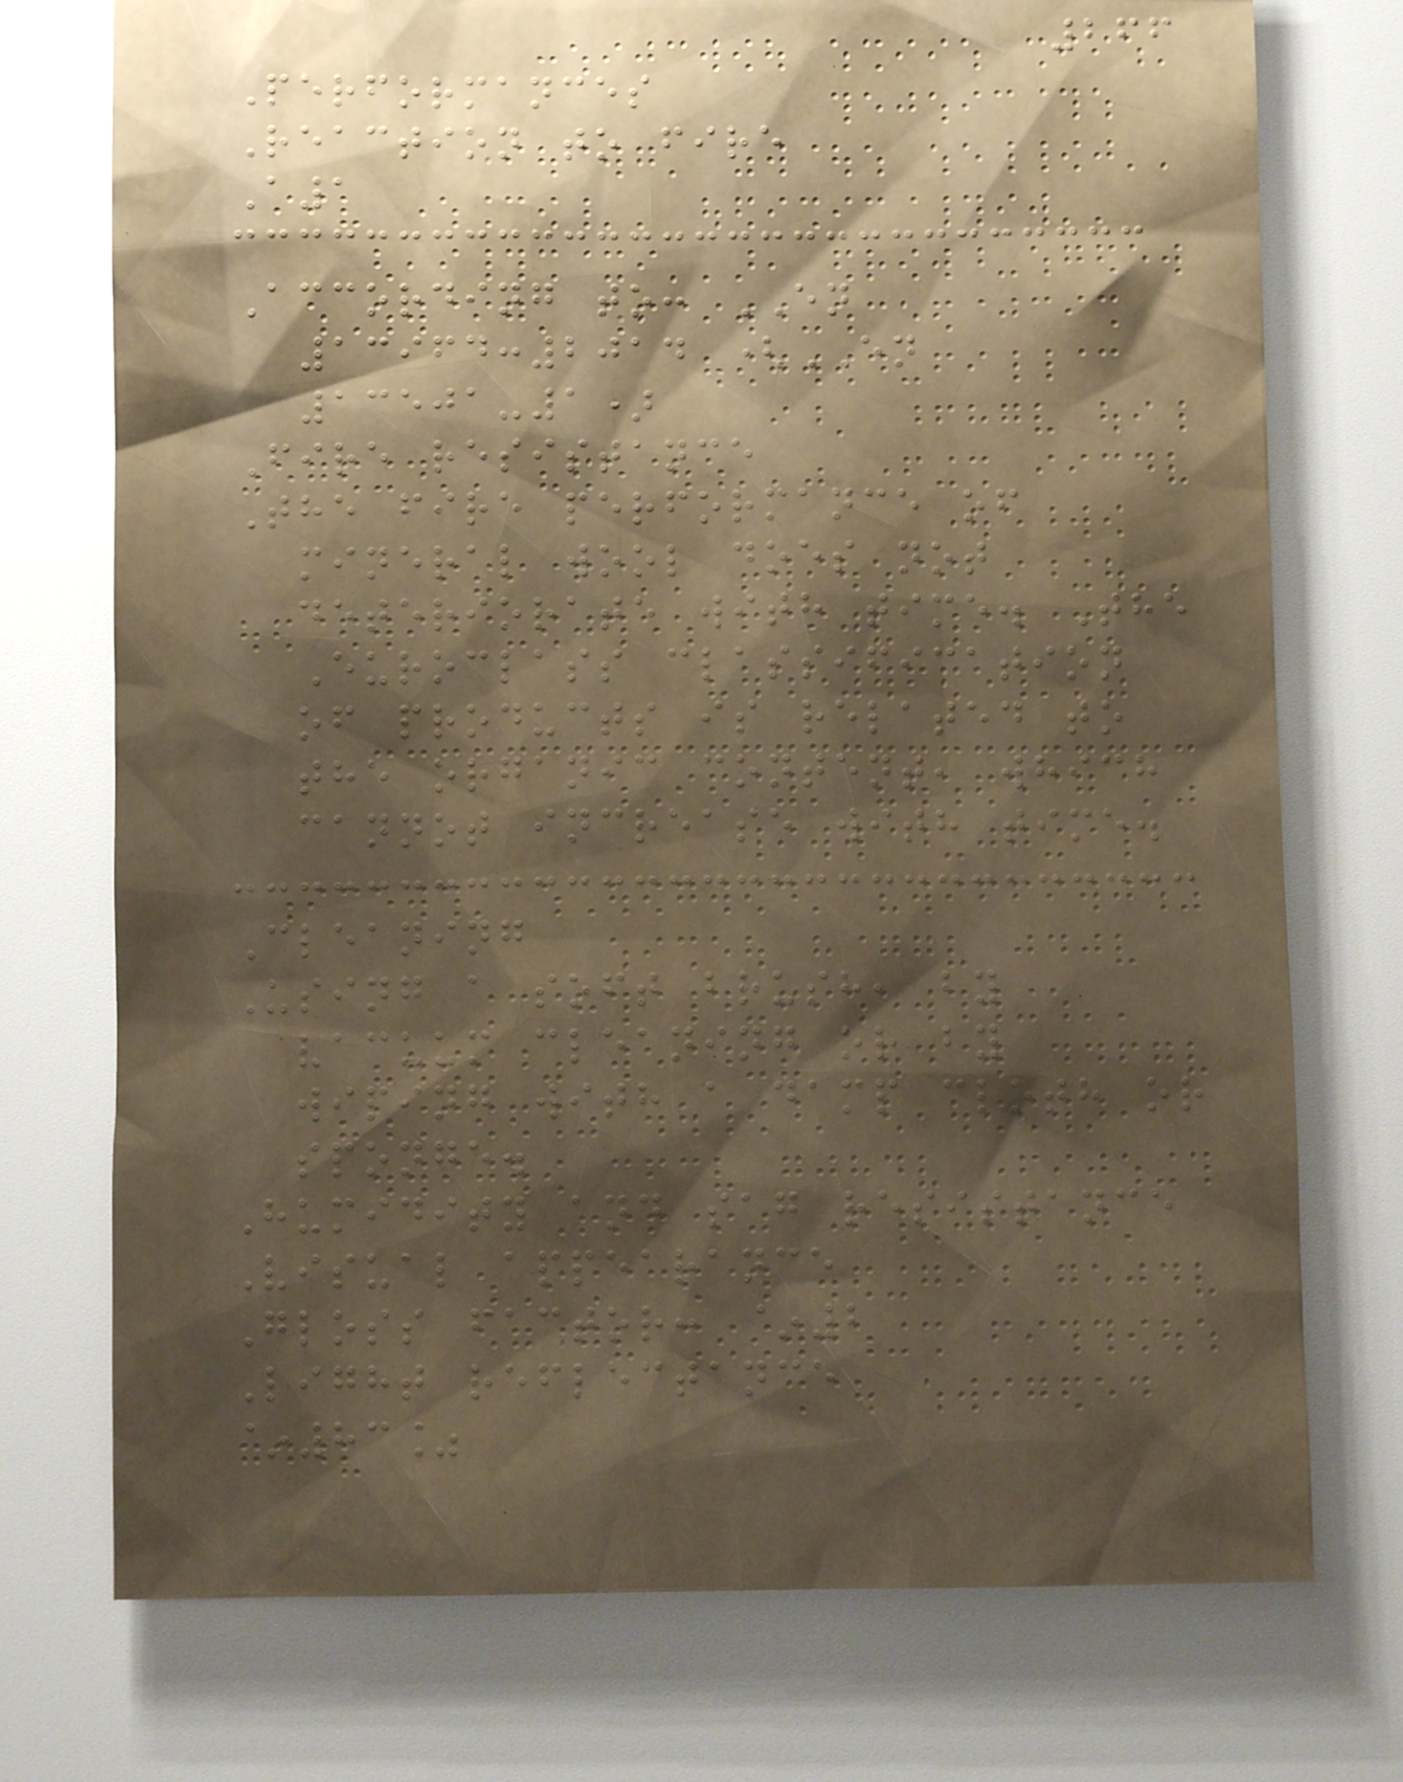266
Performances
Reaction to fire
A1
According to: EN
13964:2014 (EN
13501-1)
Fire resistance
The fire performance of
mineral wool does not
deteriorate with time. The
Euroclass classification
of products is related to
the organic content, which
cannot increase with time.
Cleaning
Using a soft brush, by
vacuum cleaning or by
wiping with a damp cloth or
sponge.
Humidity and sag resistance
Visual appearance
Gloss factor: ~2
Light reflectance
~83%
